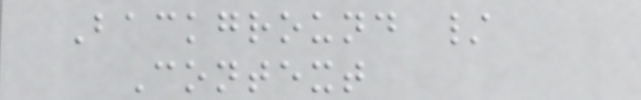Background /
Context
